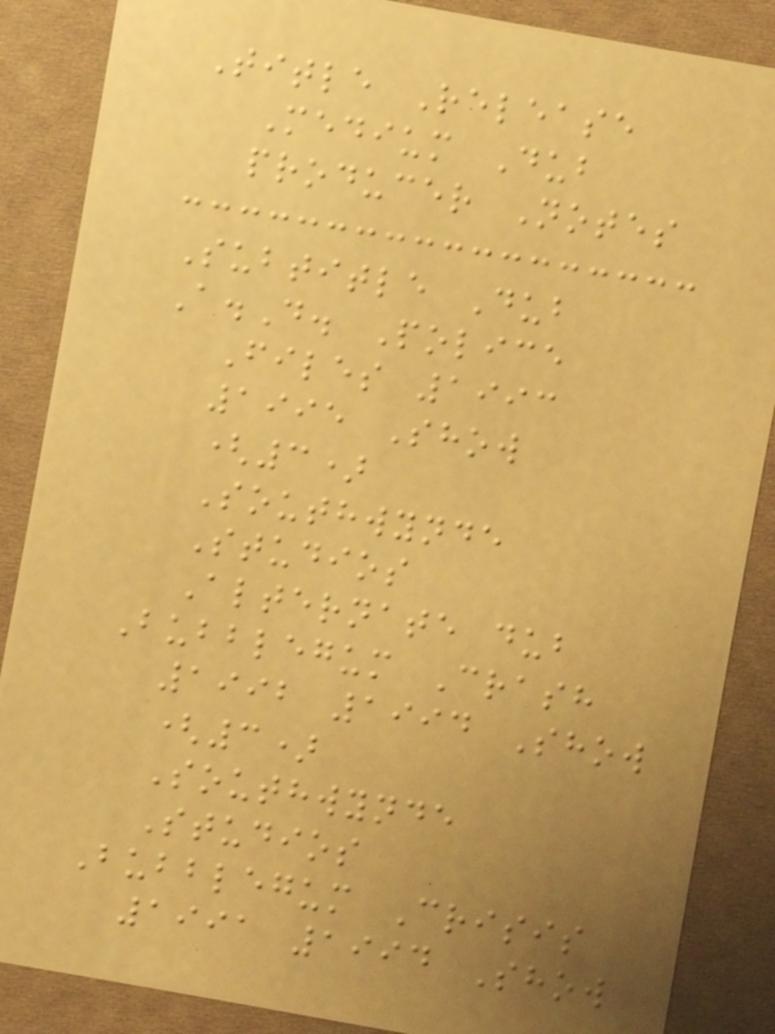Title Release
Medium Dub
producer Notes
Subtitle Dub
A.D. Police
Files 1993
1995 Show
(3)
Southwynde
Studios
Alternate dub
Bubblegum Crash
1992 1994 Show
(3)
Southwynde
Studios
Bubblegum Crisis
1991 1994 Show
